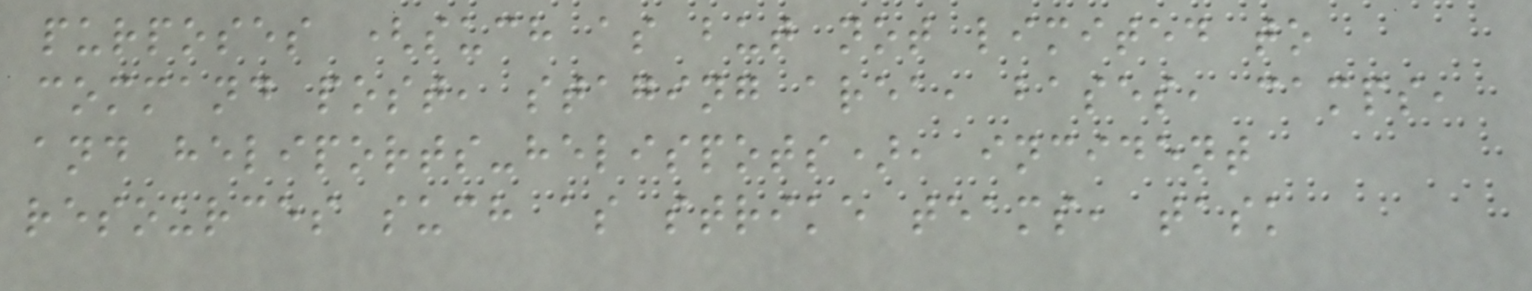purposes (such as but not limited to
command post, staging area, bases, camps,
and heliports-helispots), incident
resources such as strike teams, task
